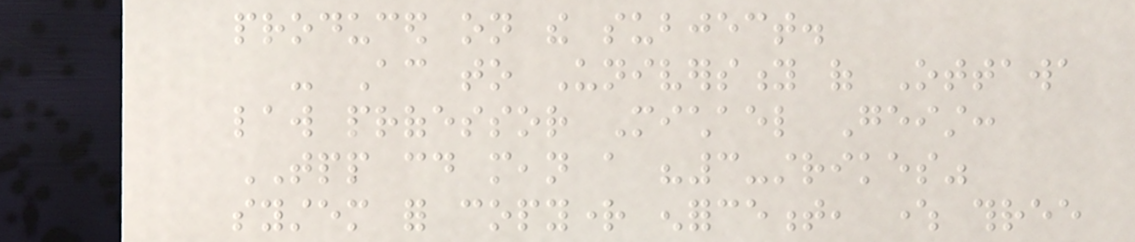produced on the subject.
- According to University of Ottawa
law professor Michael Geist:
TPP could mean a "3-strikes"
system for copyright enforcement, where three
